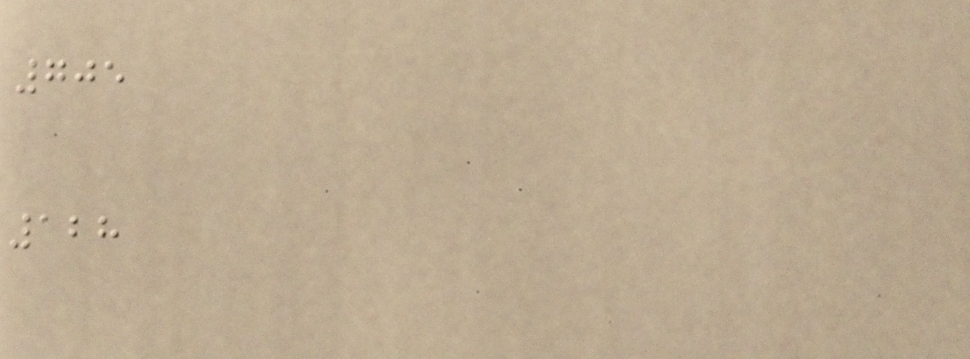705
128
